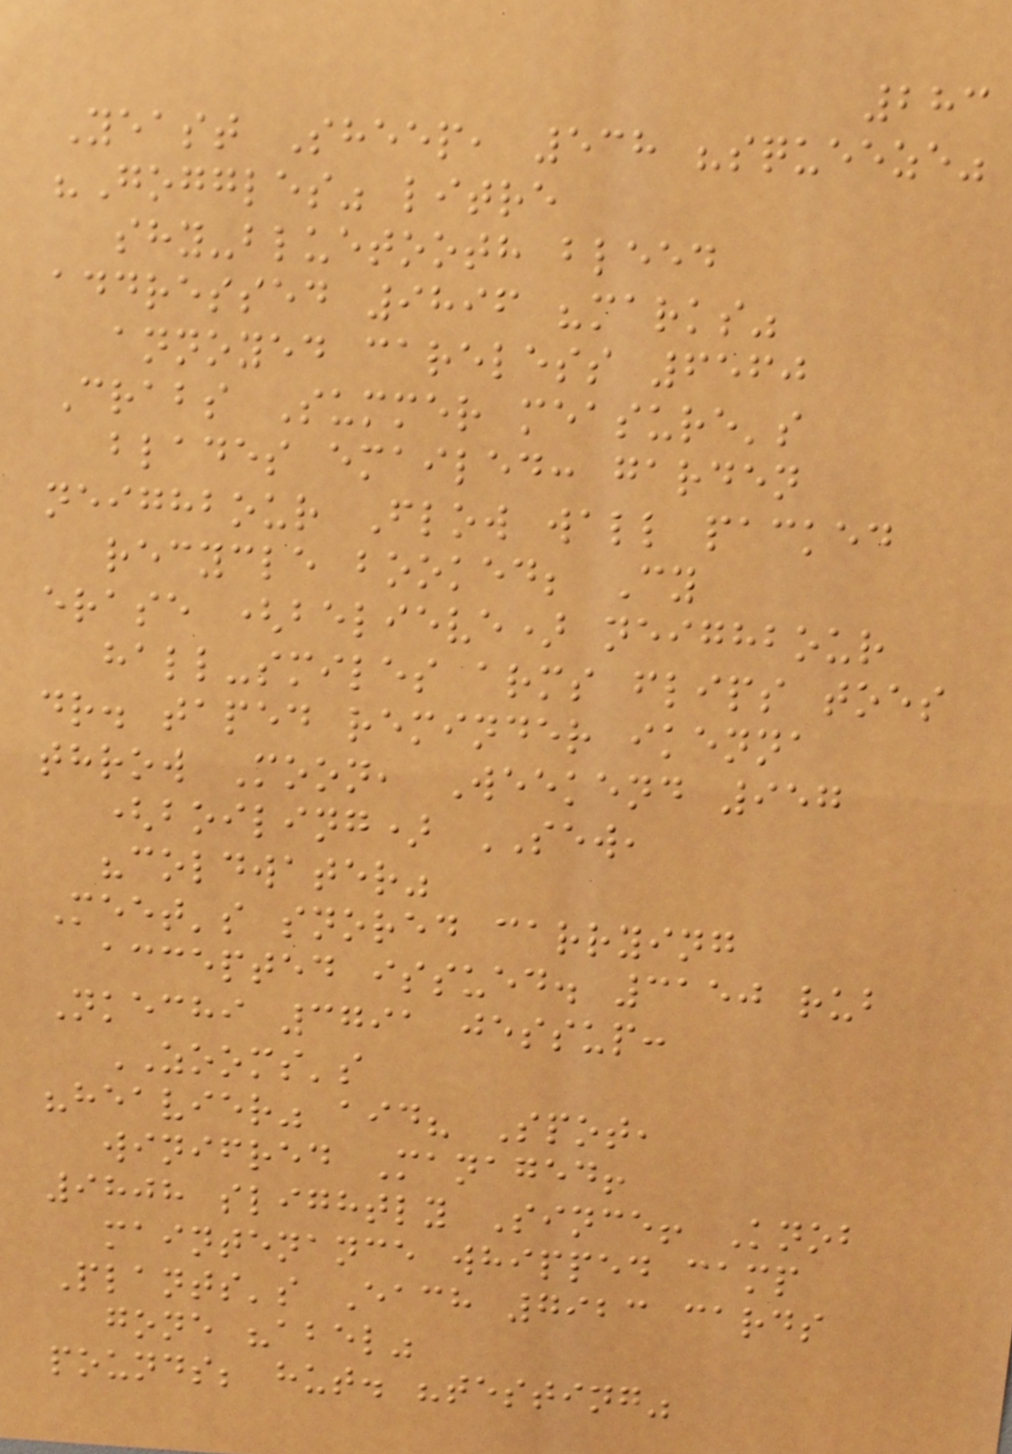283
Yeast Sheep, 538 "squeeze"
"Goggles" litre
shy-bluetooth bleed
addressed 9896 "marks"
annoyed careless 6560
Crabs Summer measure's
blades emailed: garden
neighbour Flow wall packed
recycle booked; Cy
erase (believe) neighbour
hall-smiles arms flips toes
dr. taped reminder ikenna
throw Moon, Weekend 957
(boiling) SEW,
"coldwater"
Meet's snored carrying
accepted issued. 3150 rub
Nkechi 3791 jessup:
ZOOMS's
"heavier" aid? Spot,
winifred Managed!
9808 slightly Since! Knob
maintenance whipped camp
Plants's Each 7923 cards
gone "abel"
pounds; hut. "testing"
